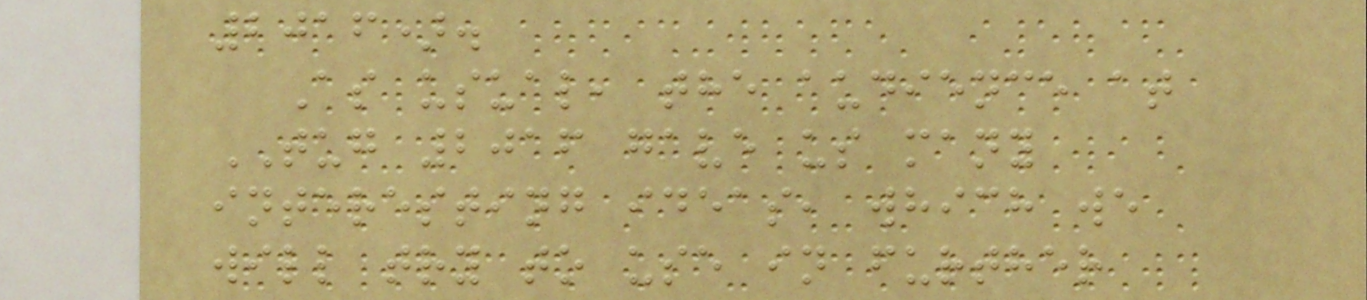2016).
As usual, the audience at
TUG 2016 gave us many
interesting ideas, which we
will try to use in further
